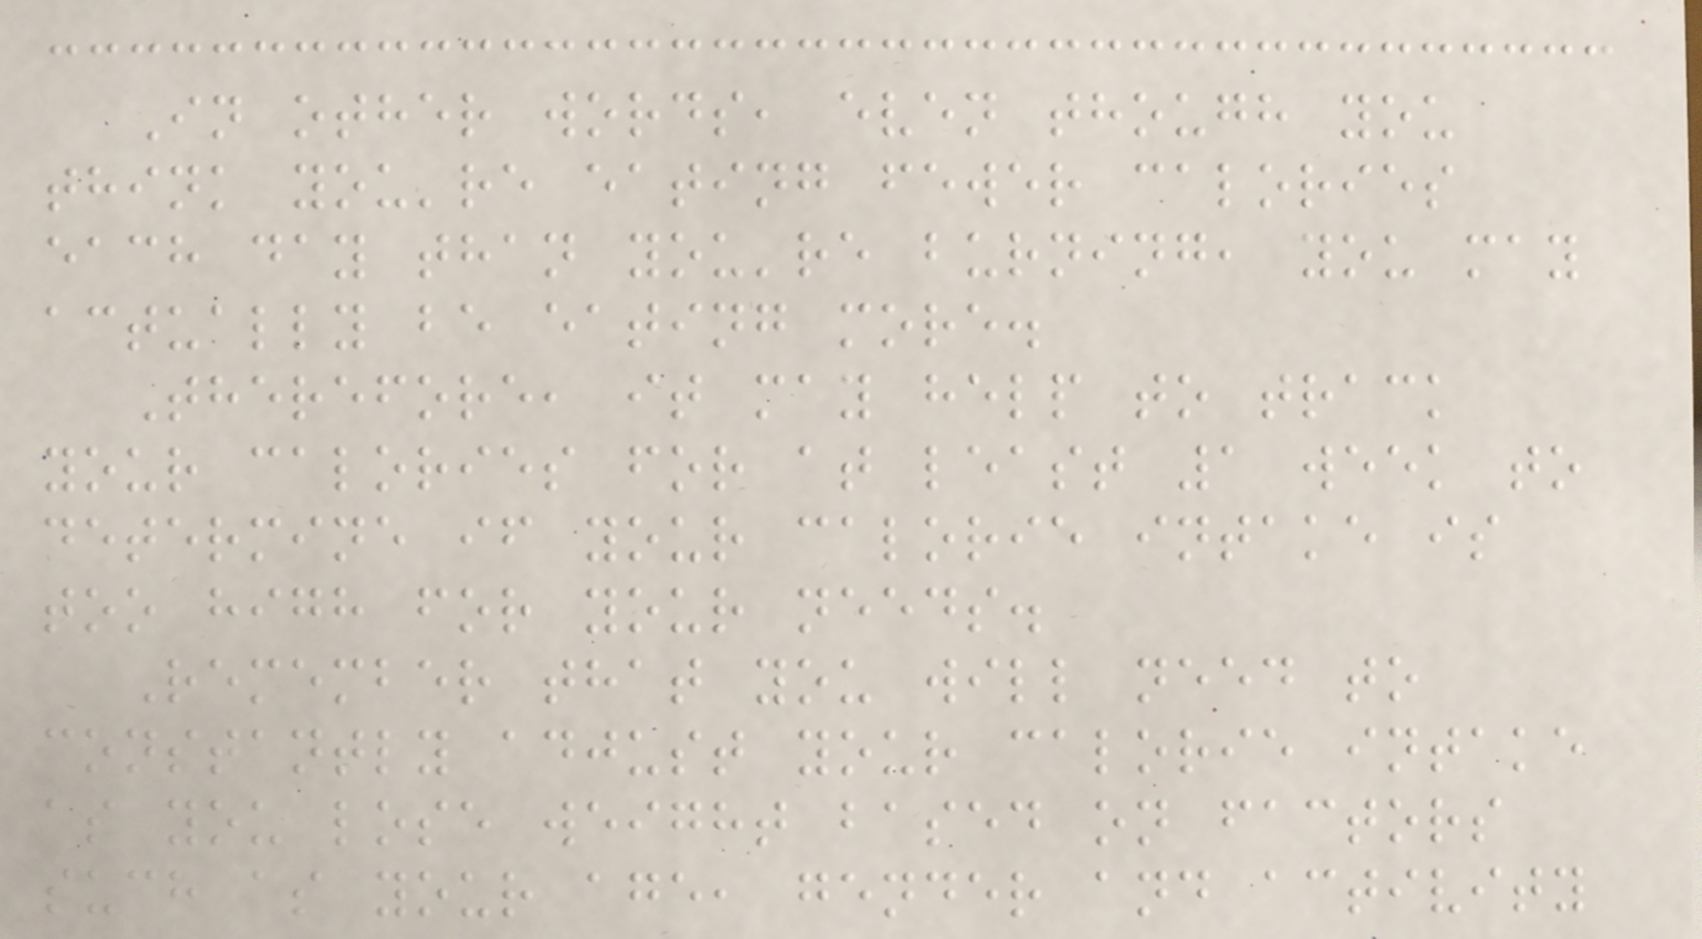In other words, even though you
think you're eating fewer calories
each day than you're burning, you may
actually be eating more.
Therefore, it may help to track
your calories for at least 1 week to
determine if your calorie intake is
too high for your needs.
Remember that you will need to
constantly adjust your calorie intake
as you lose weight based on factors
such as your age, gender and activity
